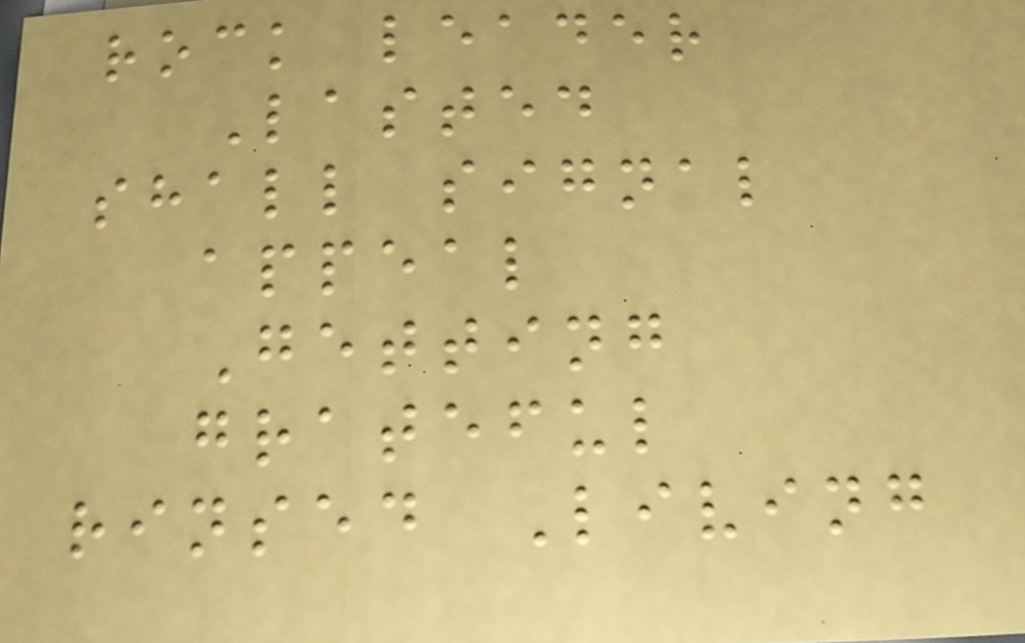rock leader
Lasted
shall signal
appeal
Getting
grateful
rinsed Living
